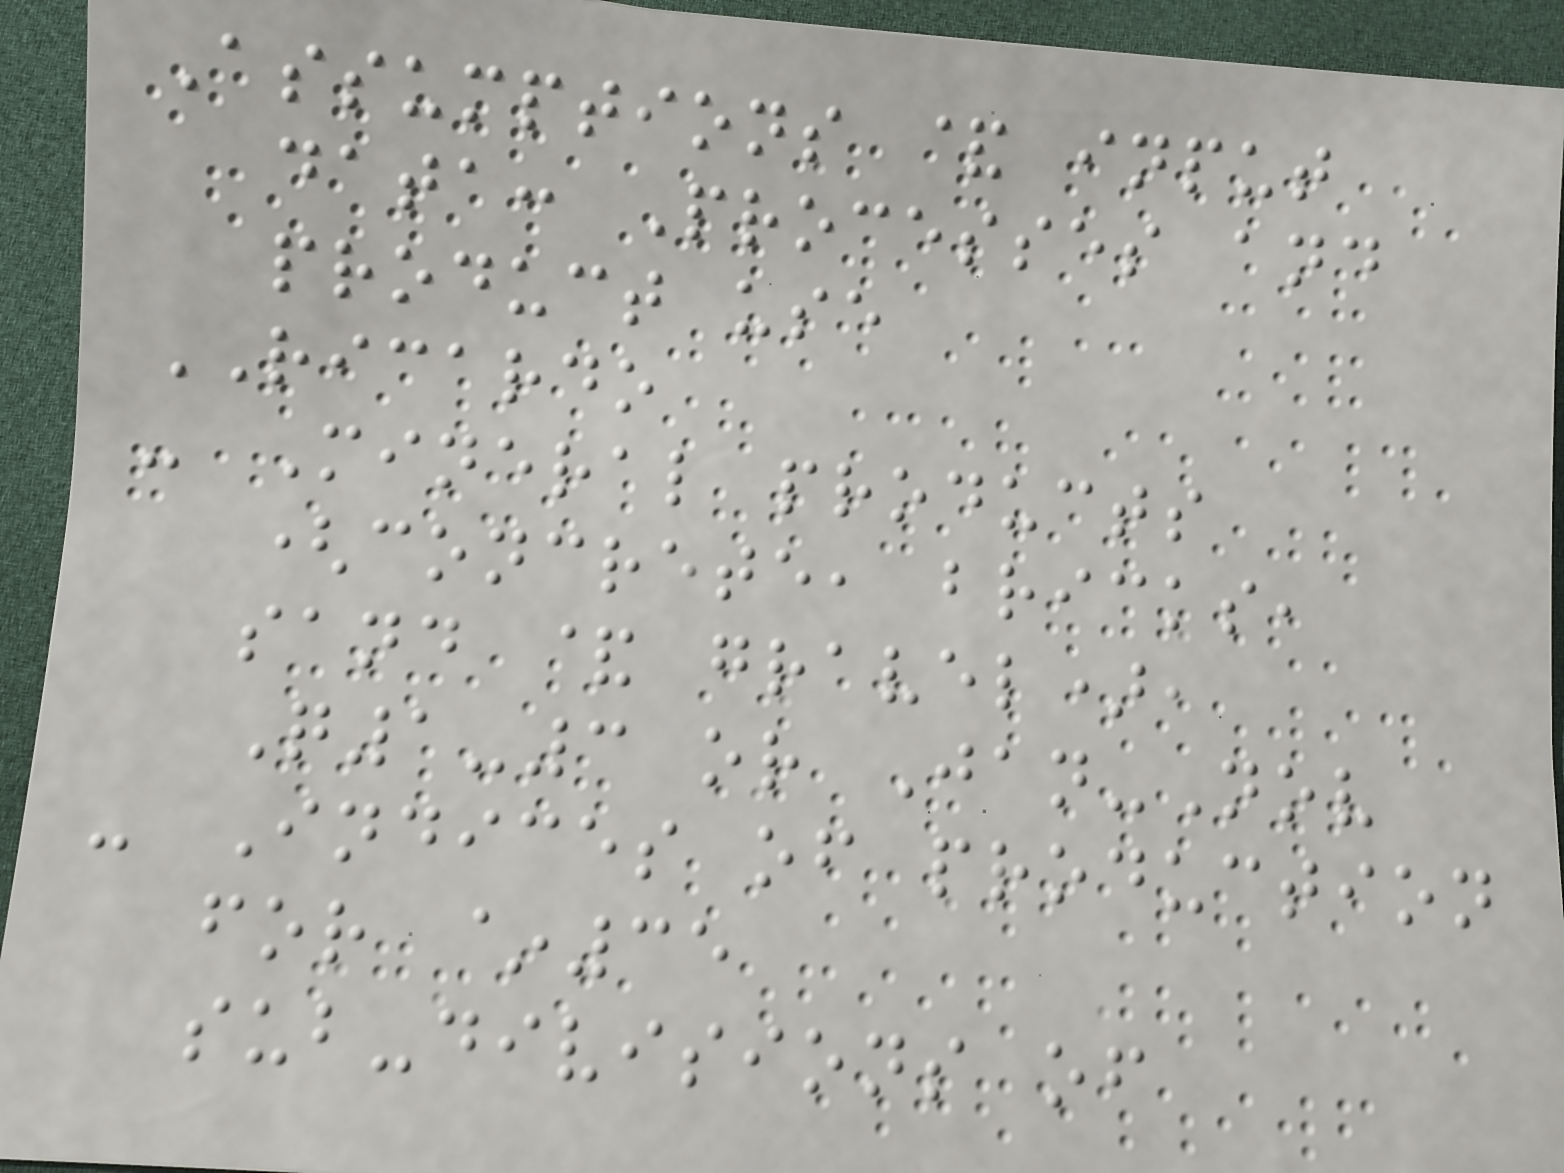Assumptions & input
data: Processes and
product use
RICARDO
- Mineral products
(concrete, bricks,
sand & gravel),
Q1-3 or Jan-Nov
- Indices of production
for ~35
sub-divisions of
